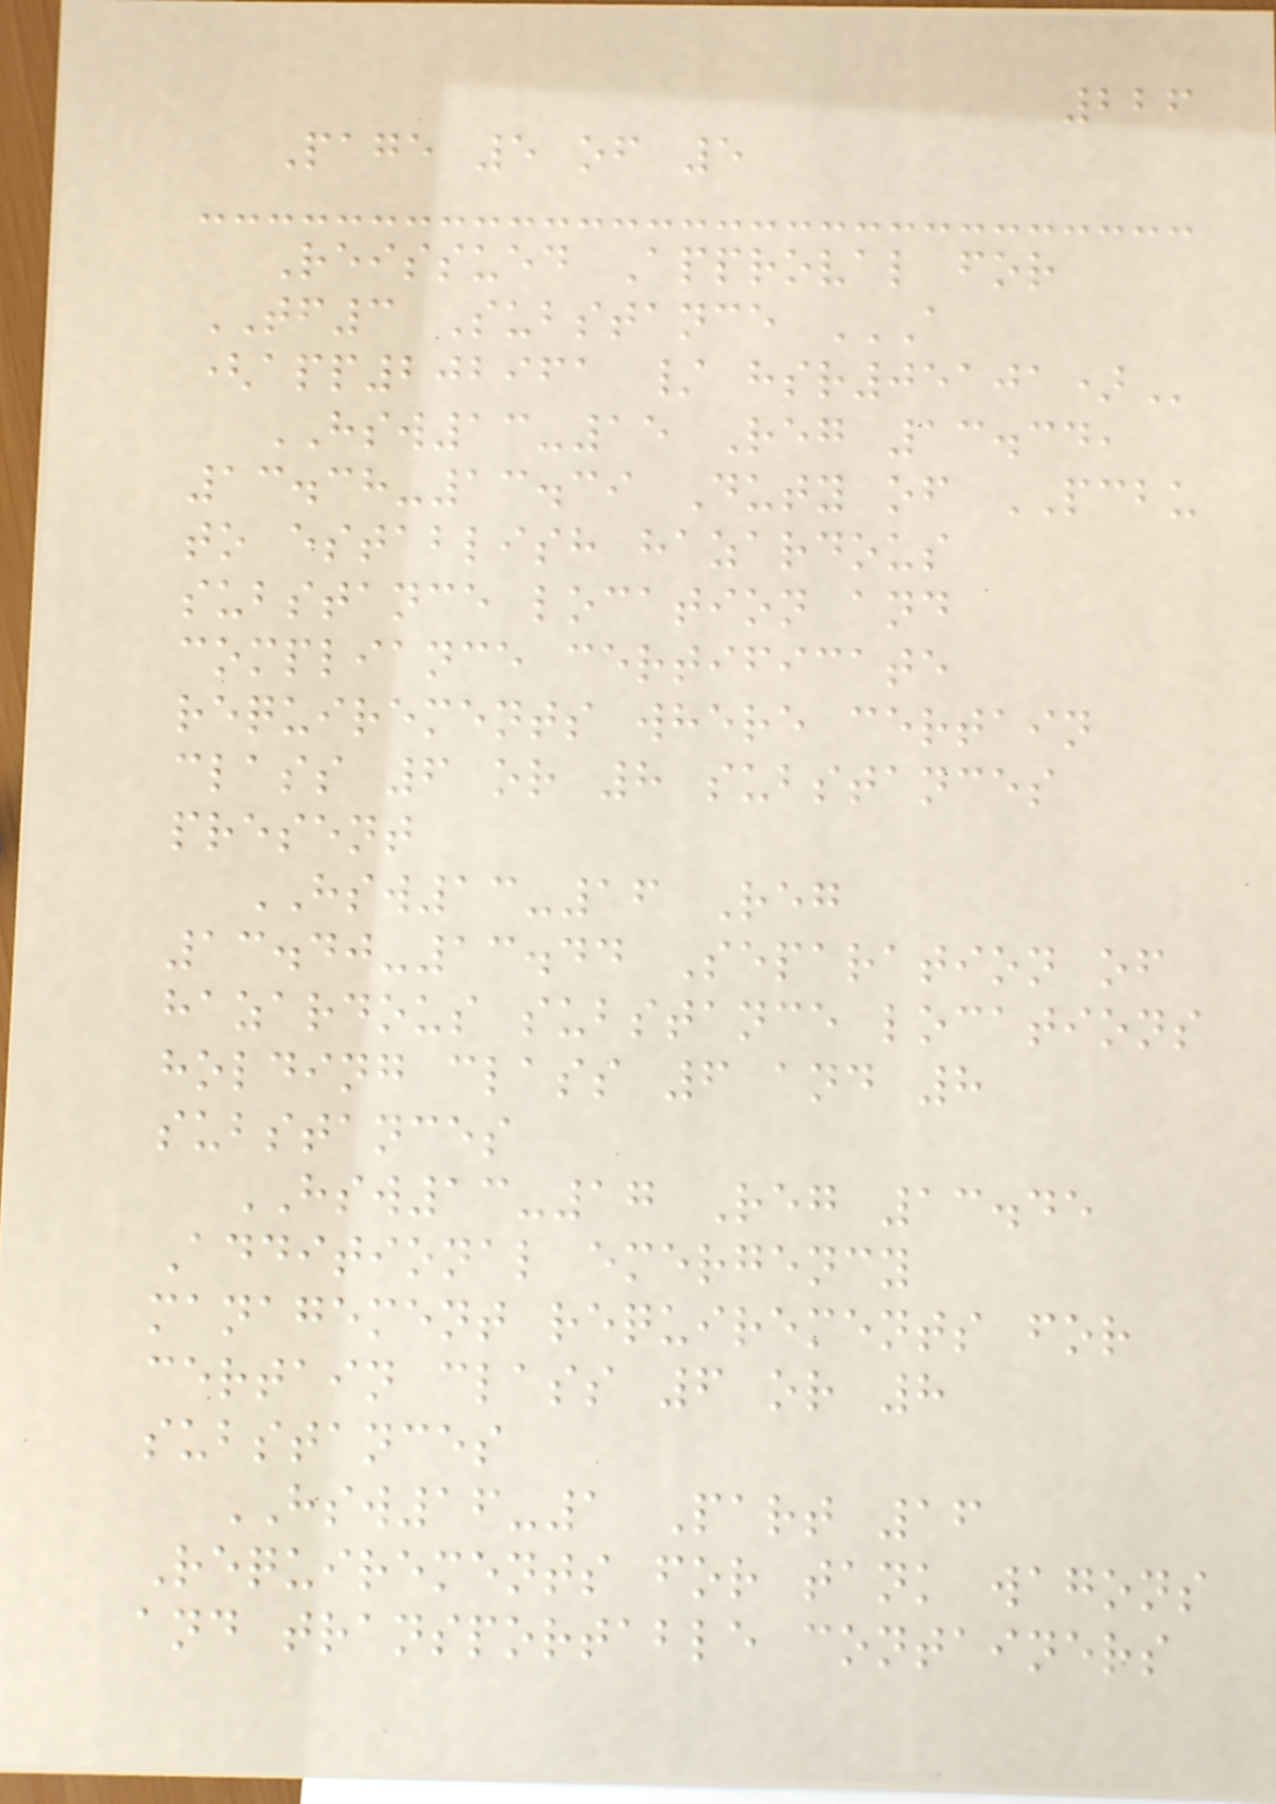226
Page 5 of 5
Reissued Approval for
TF3 Substance A
(APP202961 / HSR05101)
HSW13-15 Reg 13.34,
13.38-13.39 Duty of PCBU
to establish hazardous
substance location and
compliance certificate
requirements where certain
class 6 or 8 substances
present
HSW13-16 Reg
13.40-13.44 Separation of
hazardous substance locations
holding class 6 and 8
substances
HSW13-17 Reg 13.45
Additional emergency
management requirements for
certain class 6 or 8
substances
HSW16-1 Part 16
Requirements for tank wagons
and transportable containers
